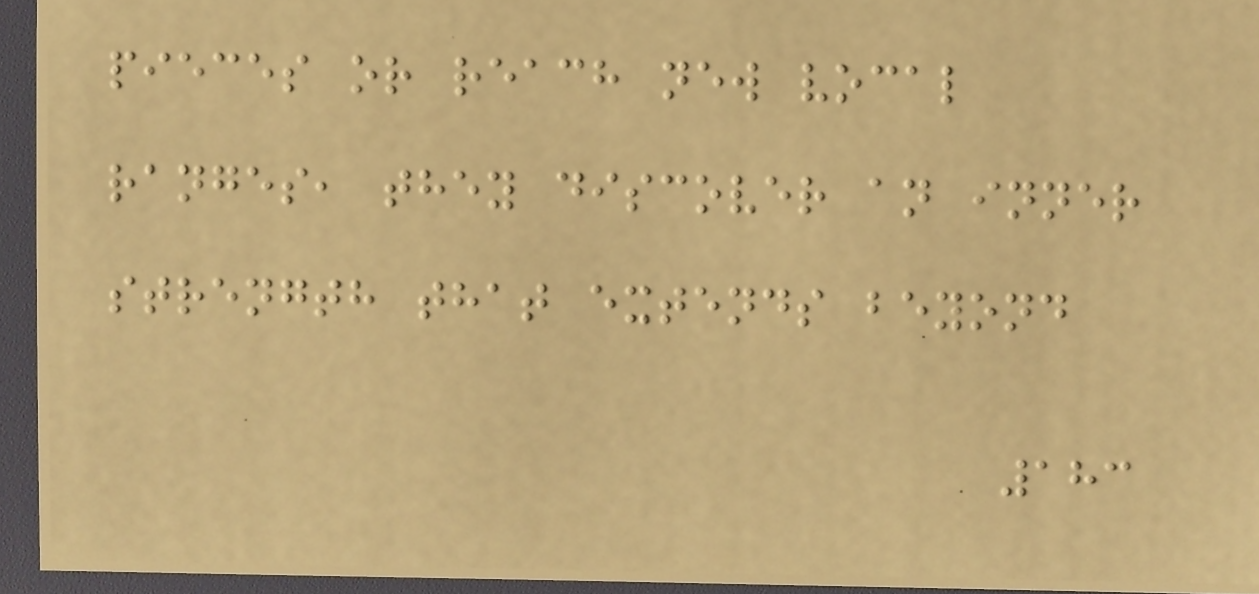pieces or reach new vocal
ranges, they discover an inner
strength that extends beyond
183
